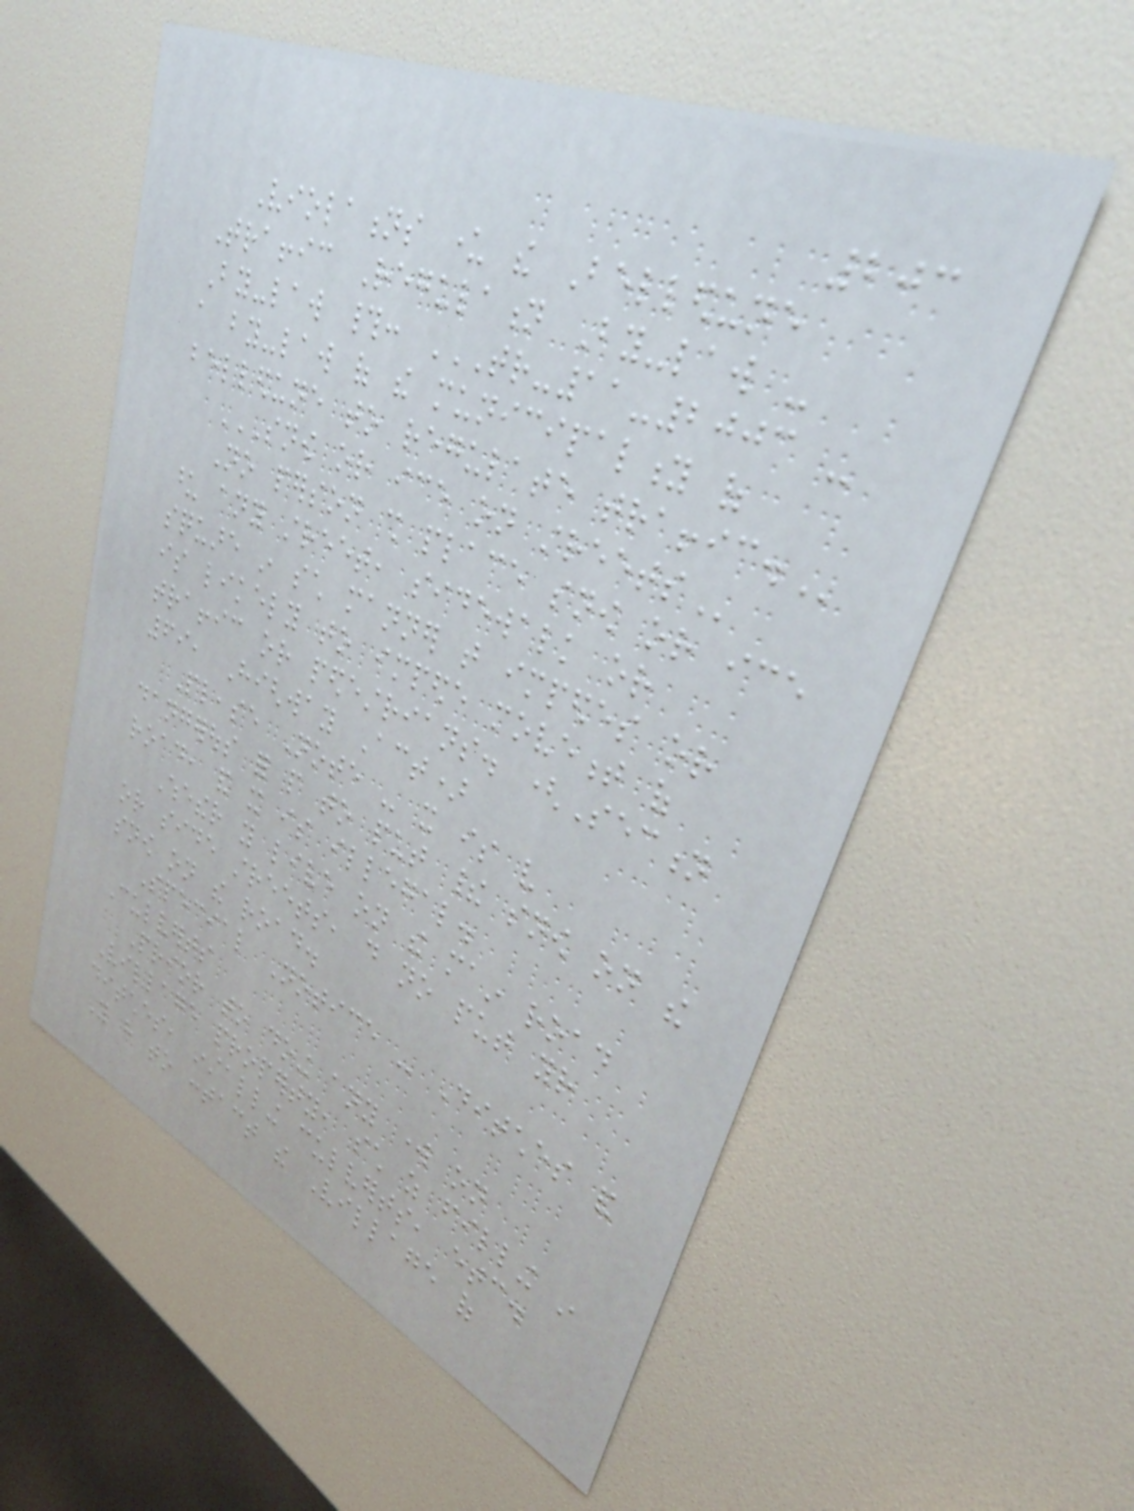203
Violations under the Belledune
Traffic Regulation By-law -
By-law #: TR-11-2003 -
A BY-LAW OF THE MUNICIPALITY OF
BELLEDUNE TO REGULATE TRAFFIC.
SNOW OR ICE ON STREETS
No person shall place snow or ice
upon any street, sidewalk or
square in such manner that impedes or
is likely to impede movement of
traffic or pedestrians. (Section
69, Highway Act)
Please Note - it is very
dangerous for people to put their snow on the
road, and it is illegal.
Whether you live on the main road
or side streets, do no put your
snow on the road.
Special Notice - Ditches and
Culverts
Prior to doing any work on
Village property, such as filling in
ditches, installing culverts, etc.
You have to contact the Village of
